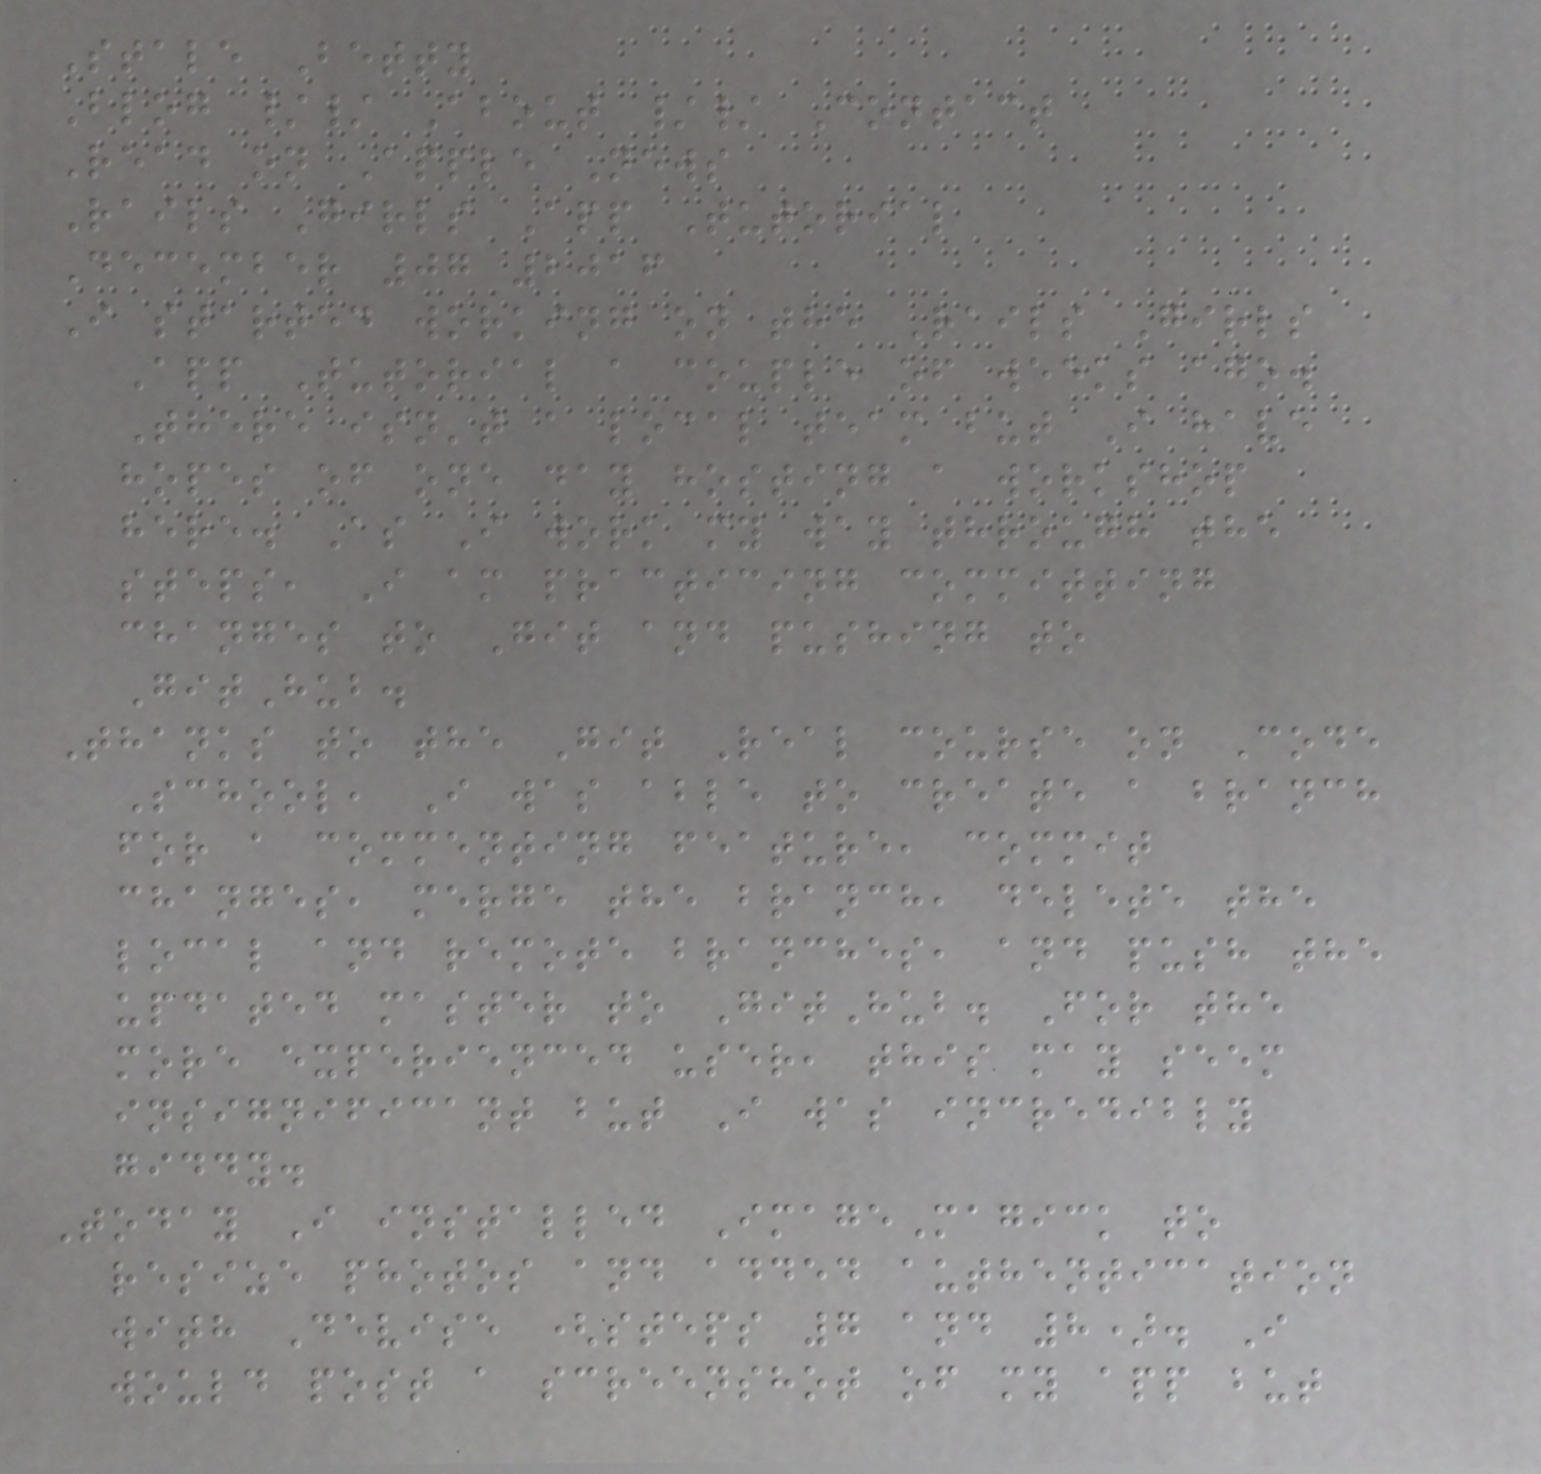Stale Betty
Blog // About // Contact
Read on Apple News
Rails Girls App Tutorial
December 07 2016
I started working on the Rails Girls
App Tutorial a couple of weeks ago.
There isn't a local team but I have
hopes of one day hosting a workshop
here. As I work my way through the
steps, I am practicing committing
changes to Git and pushing to
GitHub.
Thanks to the Git Real course on Code
School, I was able to create a branch
for a commenting feature, commit
changes, merge the branch, delete the
local and remote branches, and push the
updated master to GitHub. For the
more experienced user, this may seem
insignificant but I was incredibly
giddy.
Today I installed ImageMagick to
resize photos and added authentication
with Devise (steps 7 and 8). I
would post a screenshot of my app but
